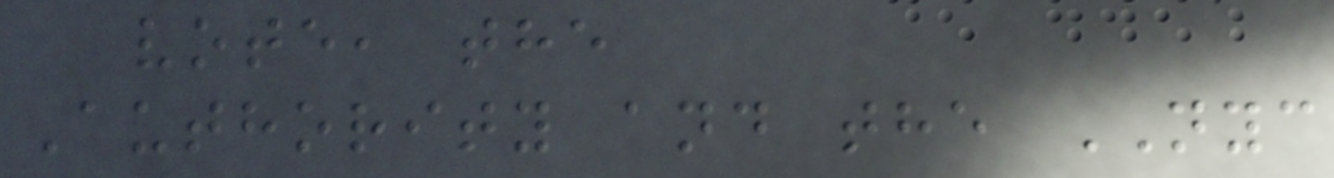vote, the
Authority and the NYC
